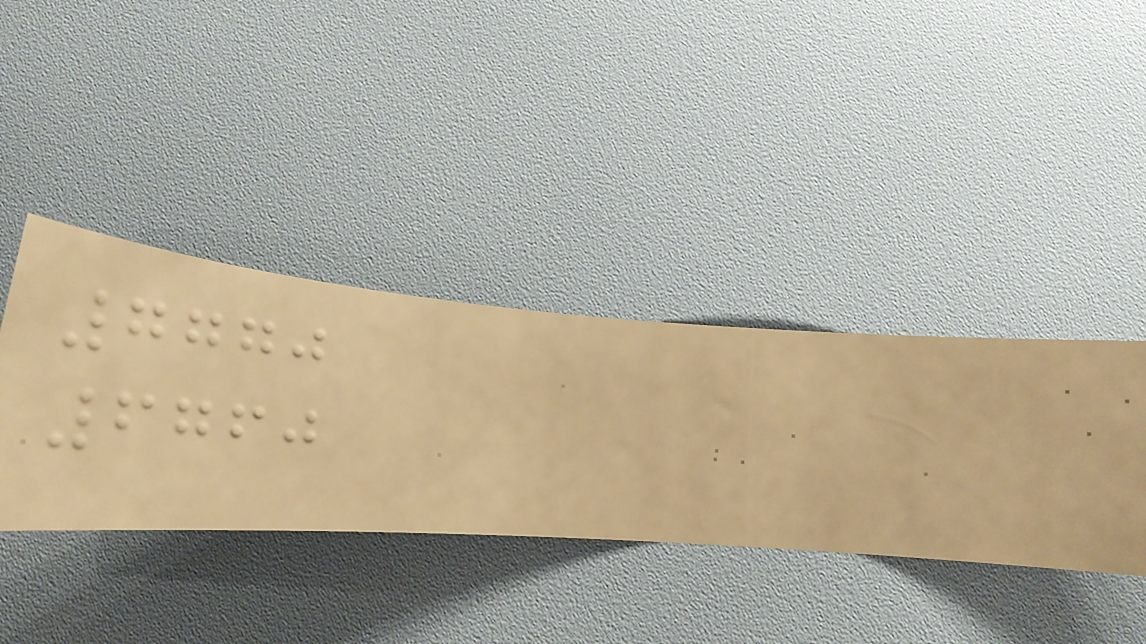7770
6760
